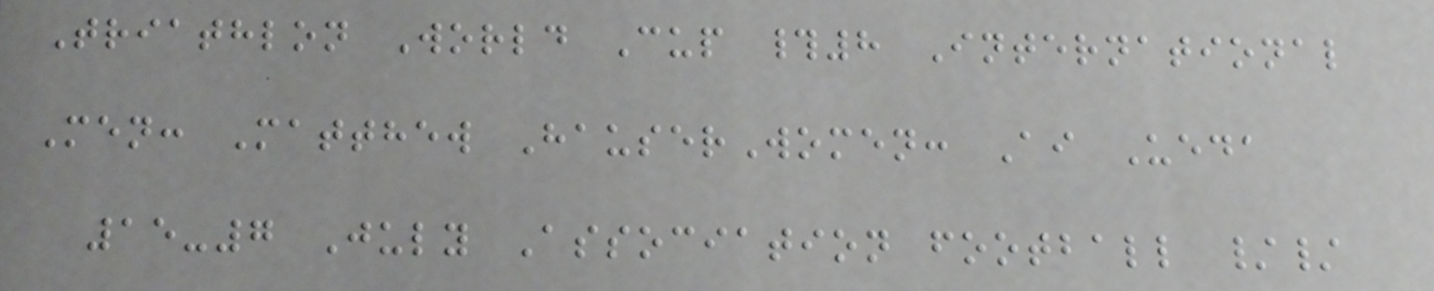Triathlon World Cup #8 International
Men: Matthew HauserWomen: Ai Ueda
15-7 July Association football //
